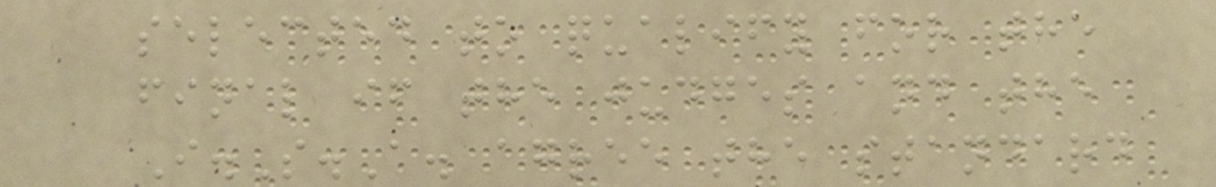selected to qualify for the
final if the judges and the
I.S.A. agree the standard
